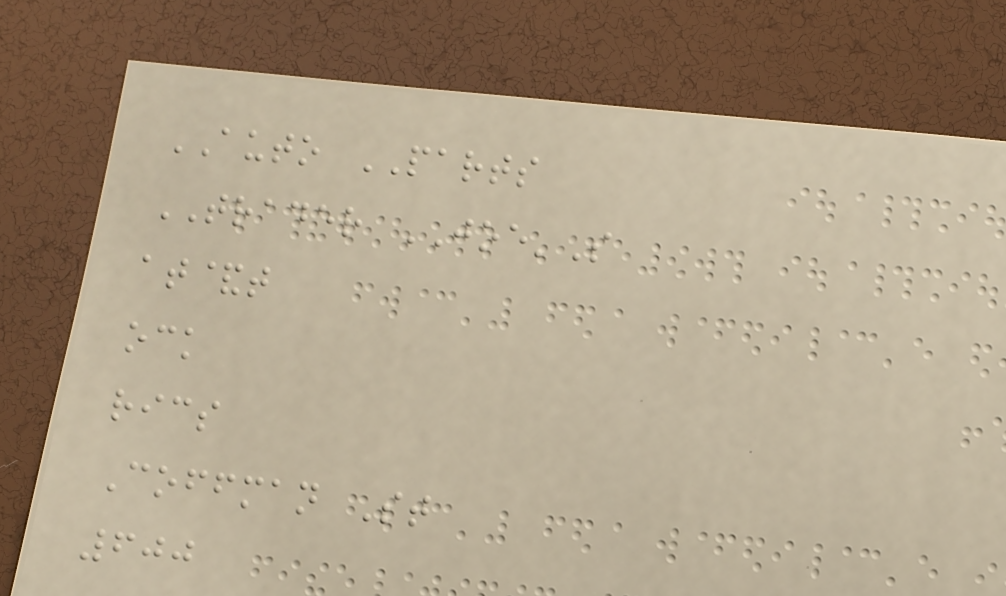AUTO PARTS
TRADER JOE'S
at&t
ock
rics
Coffman St
600
